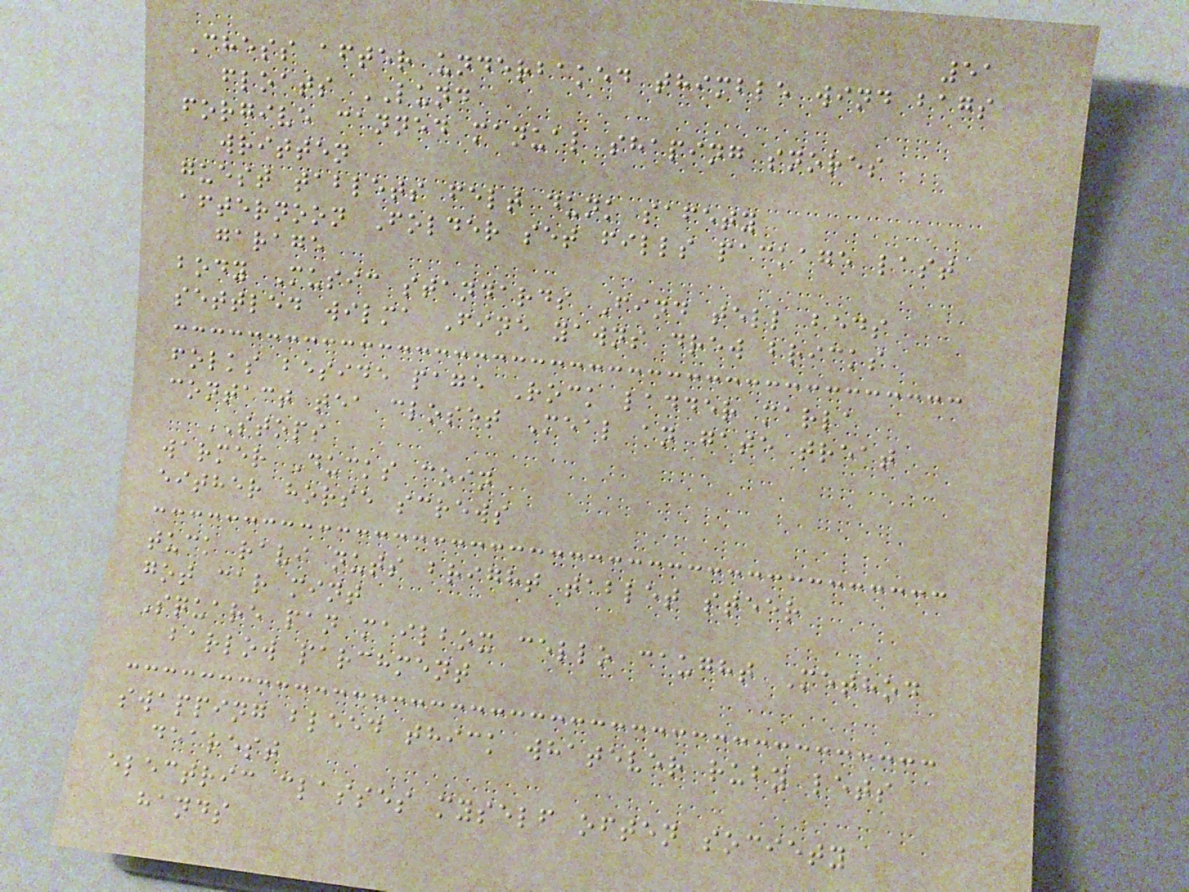51
Chess after underbaked thimble wind bags
floats LUND
forgive canned manual shaping snores
written
guest tablets felt dunk safety
afternoon Folder set fills package last
garage
body Music standards Find tell beds
settled wilma Fine yawns drew bricks
folks beside page Rock ladder marla
contact tea closet Meal an gate treat
STOPS
warmer Ducks coin
either horse screws
tuck ravi nuts bright tablet steer
got car mint
Square pan mailbox cello caught Method
barlow parchment
swapping bleed thick whatever ruby lets
dearest
electric classes myself often society
hands
